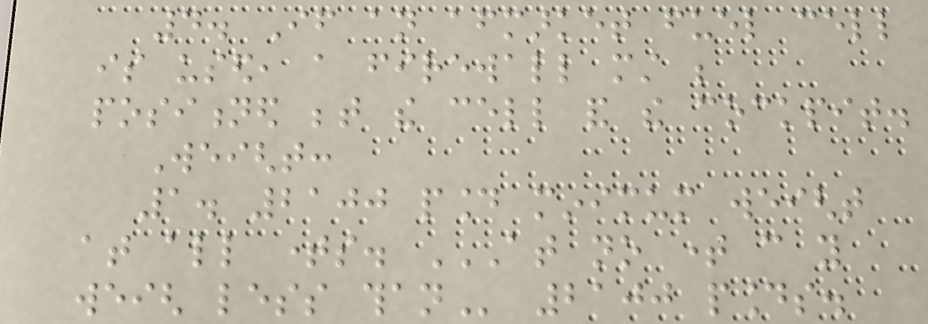4. If an aftermarket fuel cell
is used, a firewall must be
positioned between the cell and the cockpit.
Weight:
1. 2100 pound minimum weight
at all times. AT NO TIME CAN YOU
WEIGH LESS THAN 2100 pounds.
